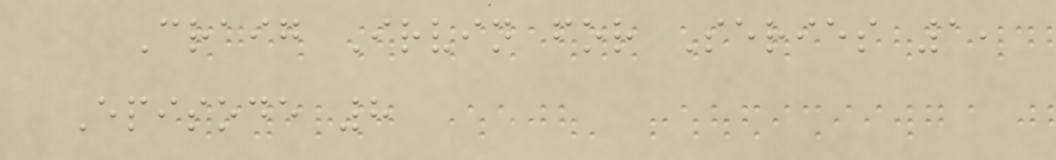Craig Irvin for Series 1,
Episode 8
